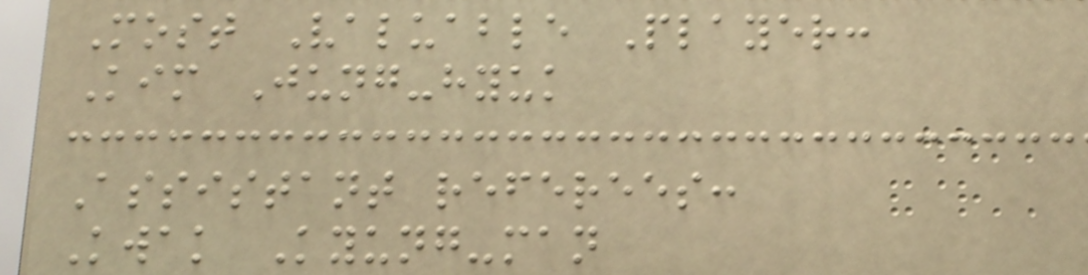Most Valuable Player:
Kim Jung-hyuk
Assistant referees:
Kwak Kyung-man
